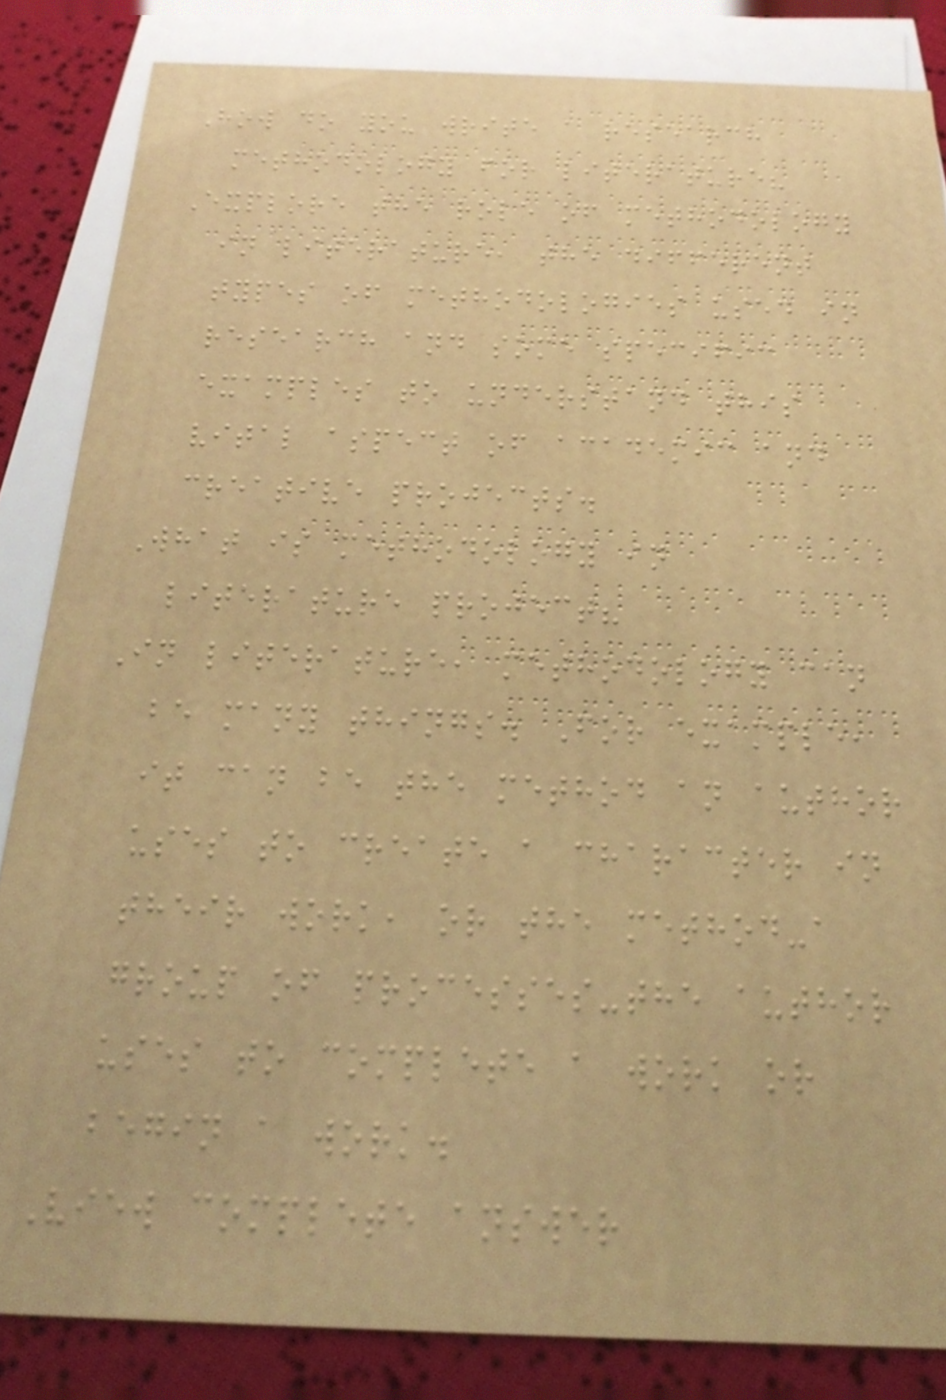How do you write a research
methodology for literature?
Explore the role of methodology
in literature, the different
types of methodologies used in
research and some specific
examples to understand this
vital aspect of academic and
creative projects.
What is methodology in
literature project?
In literature, methodology can
be many things. For example,
it can be the method an author
uses to create a character in
their work, or the method-a
group of processes-the author
uses to complete a work or
begin a work.
View complete answer
